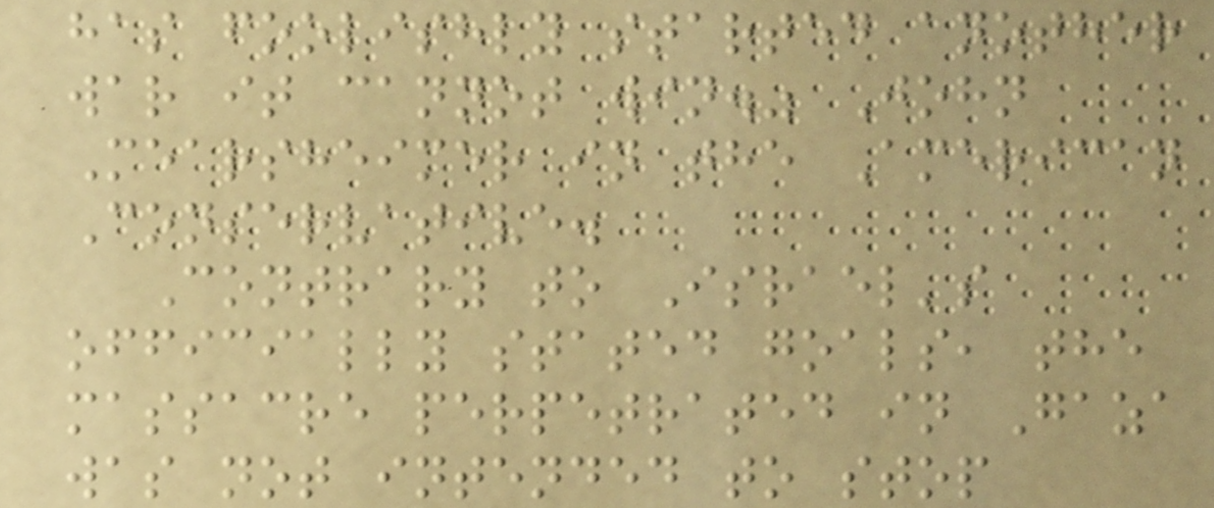has foolishly started another
war it cannot win." John
Mearsheimer in the American
Conservative.
Contrary to Israel's
officially stated goals, the
massacre perpetrated in Gaza
was not intended to stop
